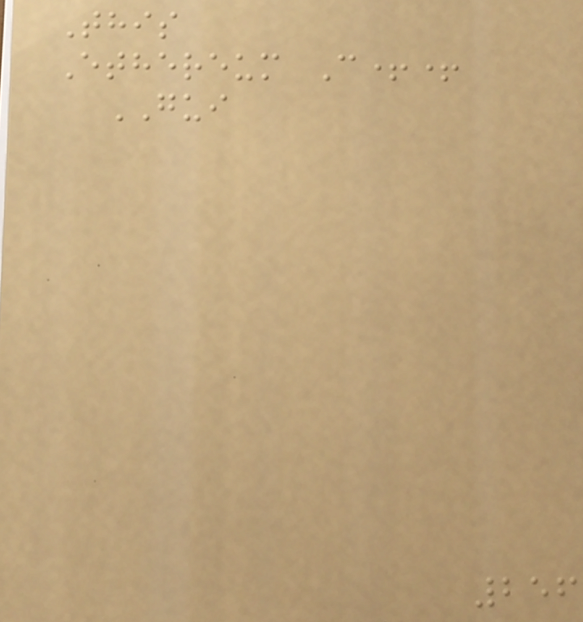This
Ethereum C++
GUI
256
